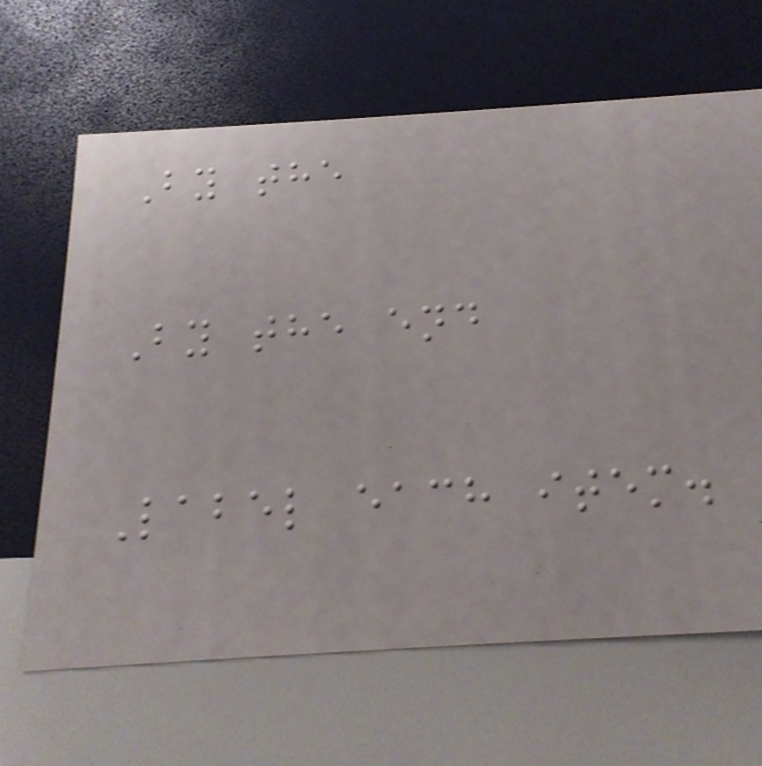By the
By the end
Label each item.
